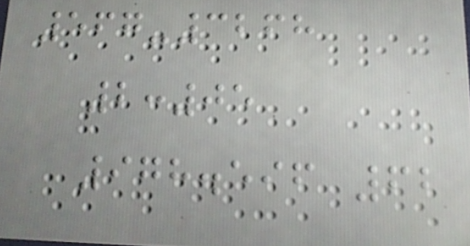567-3268
2:05
978.596 62
